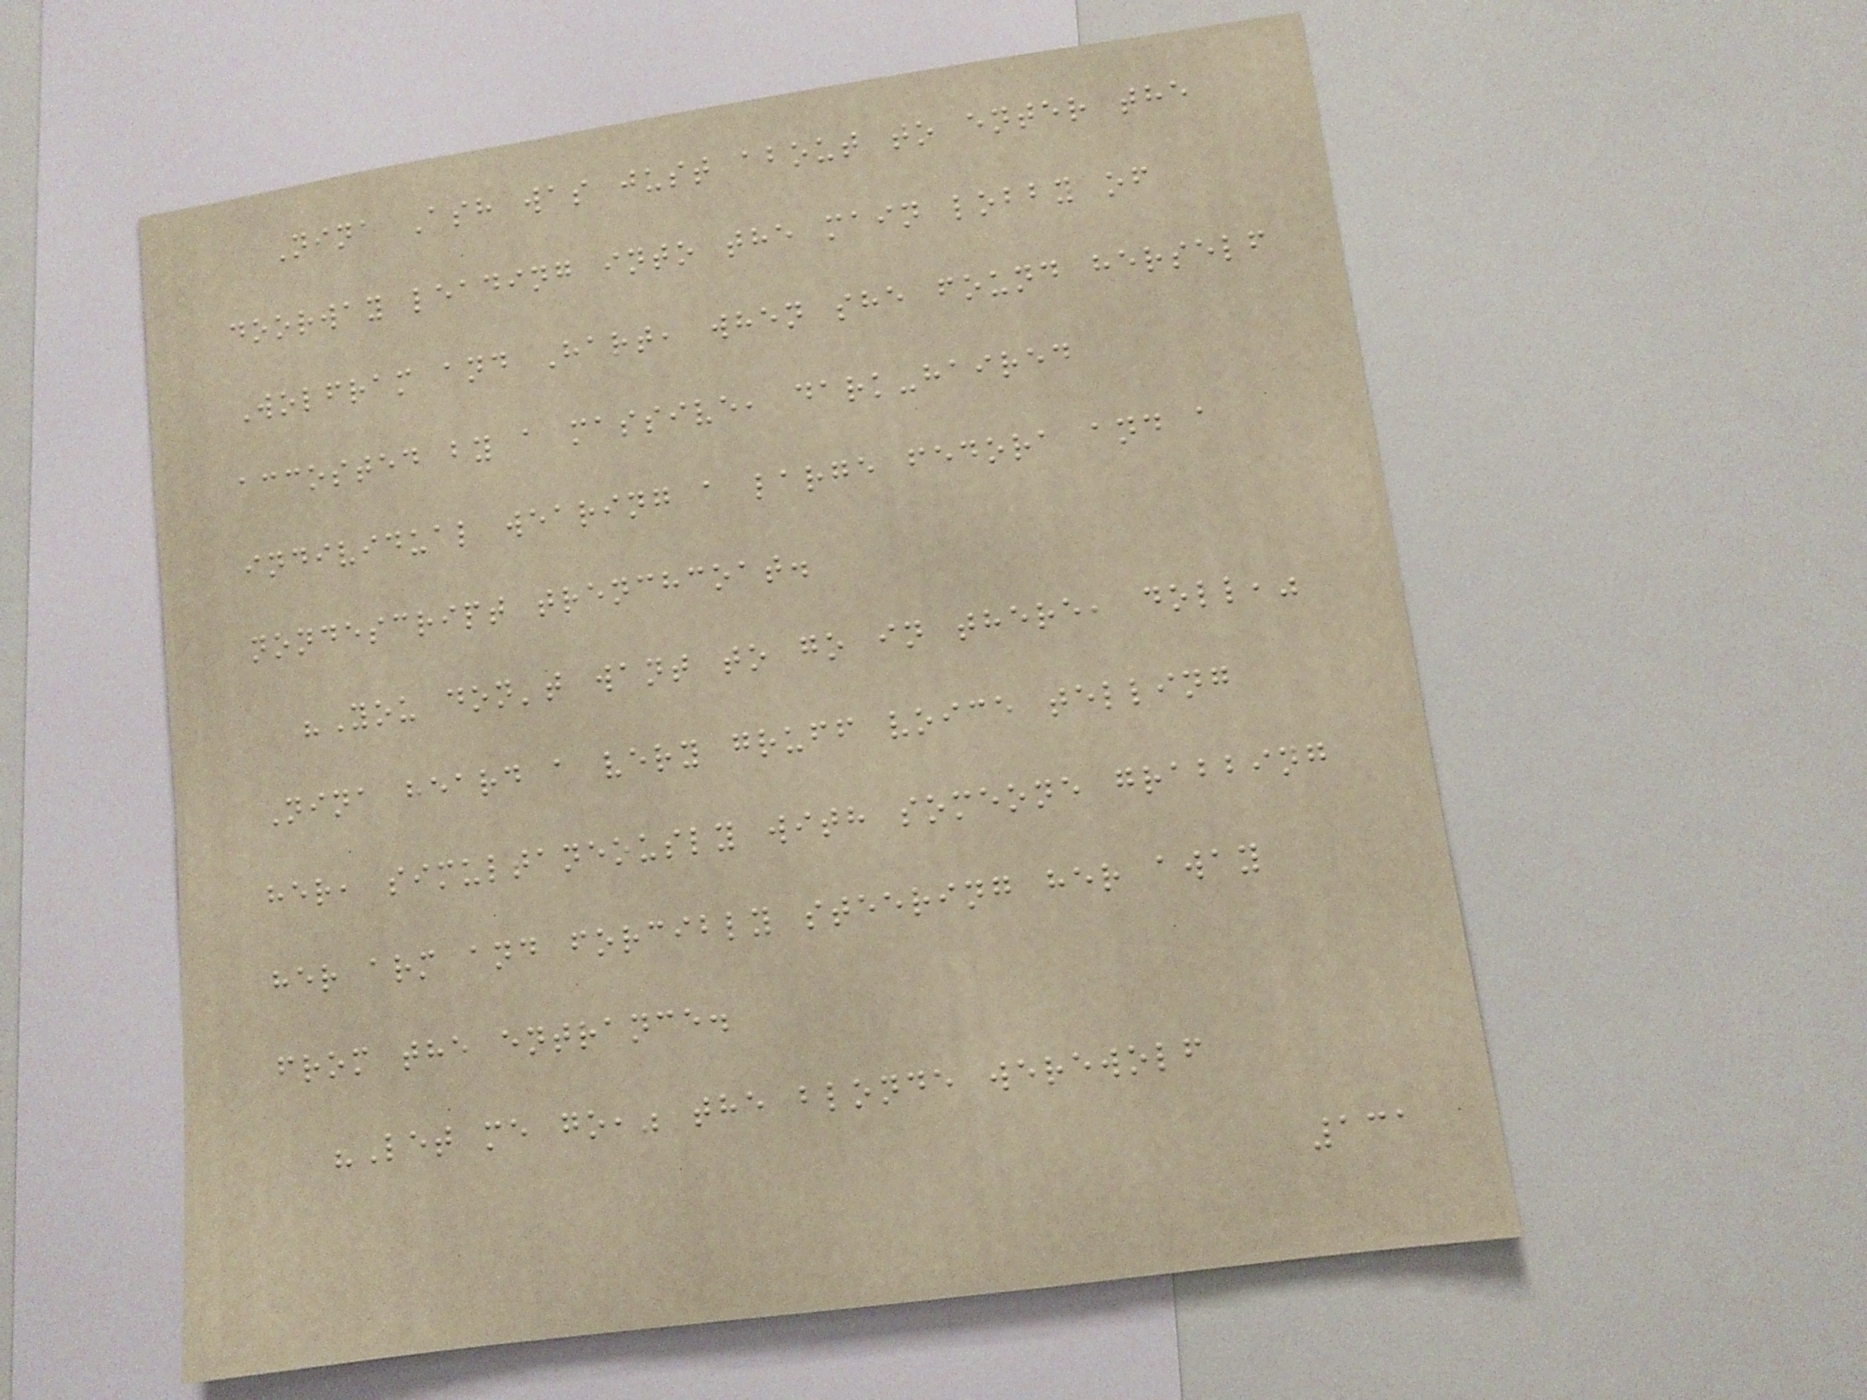Nina Ash was just about to enter the
doorway leading into the main lobby of
Wolfram and Hart, when she found herself
accosted by a massive, dark-haired
individual wearing a large fedora and a
nondescript trenchcoat.
"You don't want to go in there, doll,"
Nina heard a very gruff voice telling
her, simultaneously with someone grabbing
her arm and forcibly steering her away
from the entrance.
"Let me go," the blonde werewolf
131
